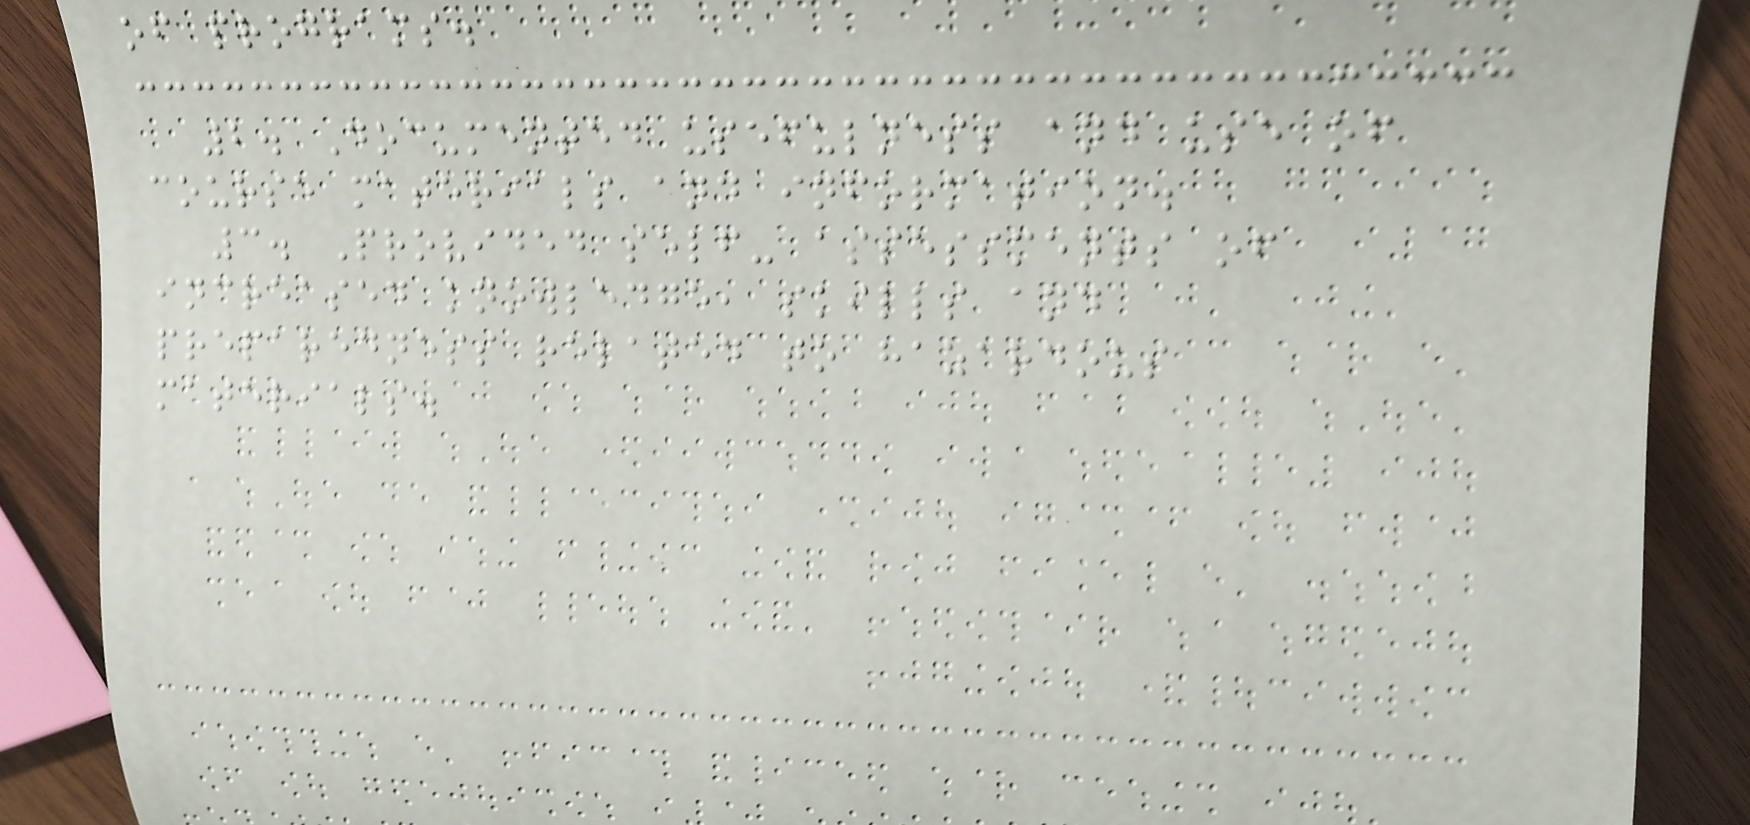of programs.
2. Documented usefulness and use of
course materials and information.
3. Provided self- assessments of
increased knowledge, skills and
preparedness related to hazardous
materials.
